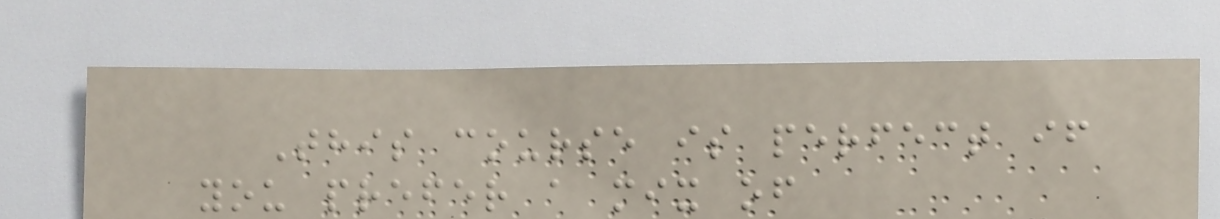This course is perfect if
you prefer a mix of
